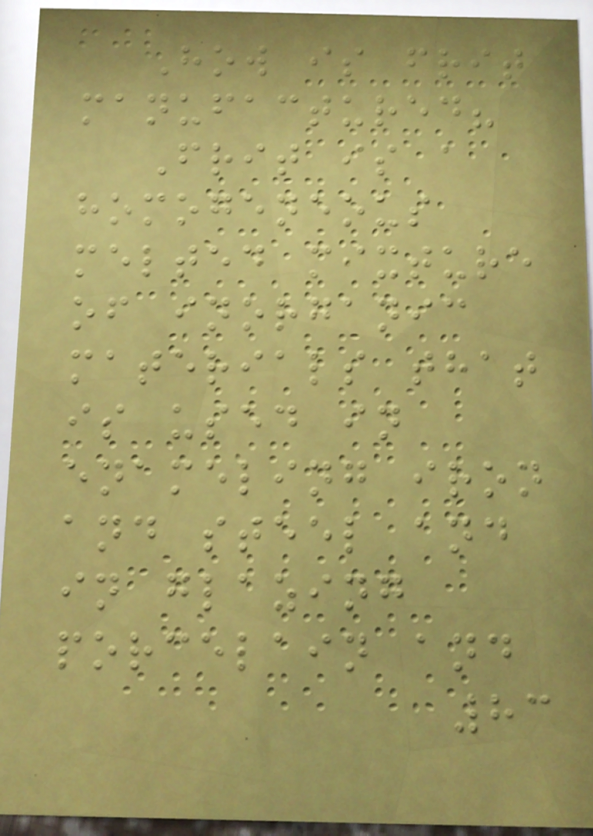How is frit
manufactured?
Frit is a
homogeneous
melted mixture
of inorganic
materials that
is used in
enameling iron
and steel and
in glazing
porcelain and
83
